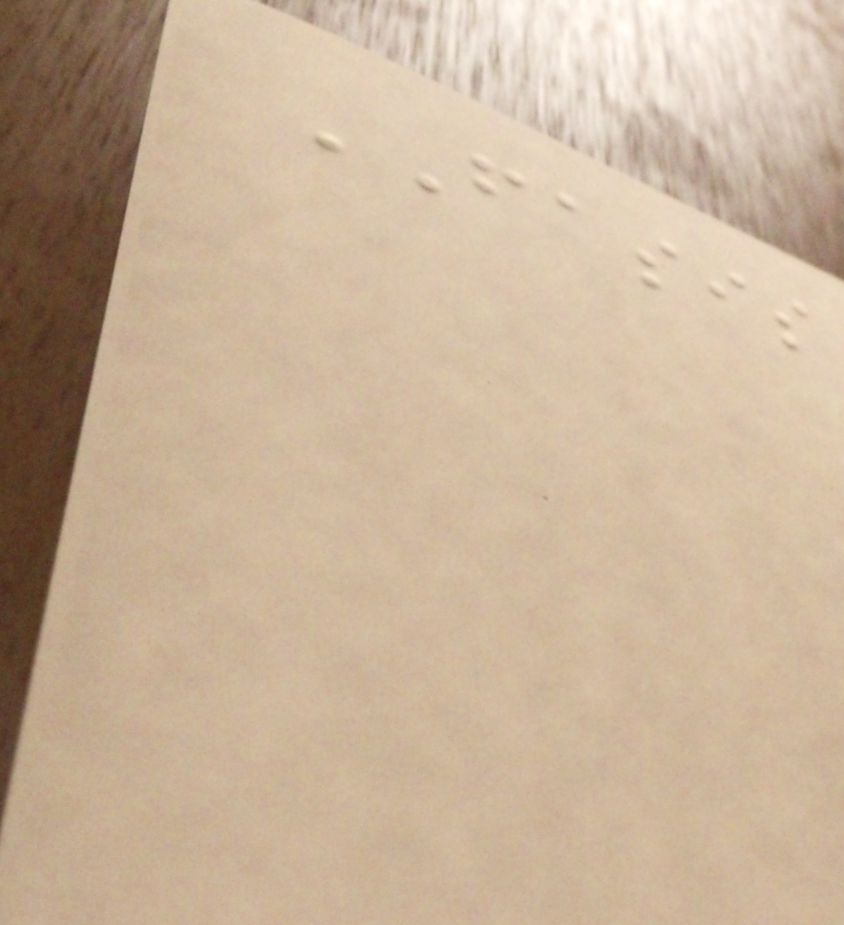FASIS
